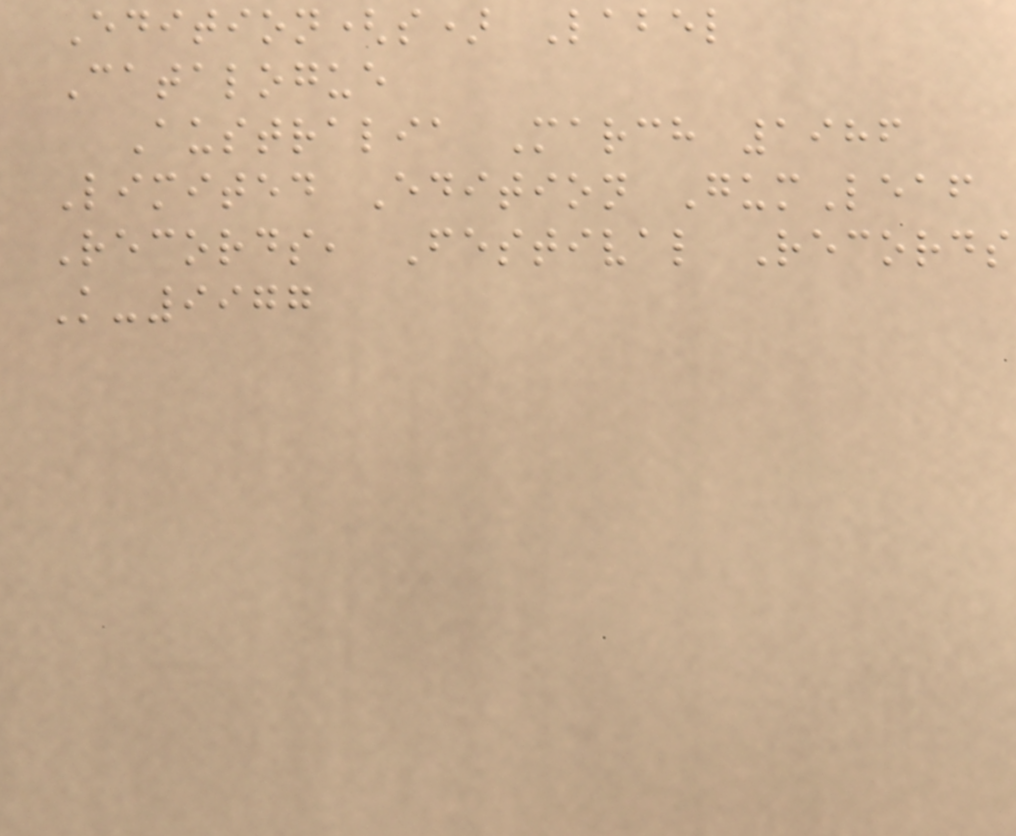Edition(s) Label
Catalogue
Australia March 1986
Limited Edition GumLeaf
Records, Festival Records
K-9977
